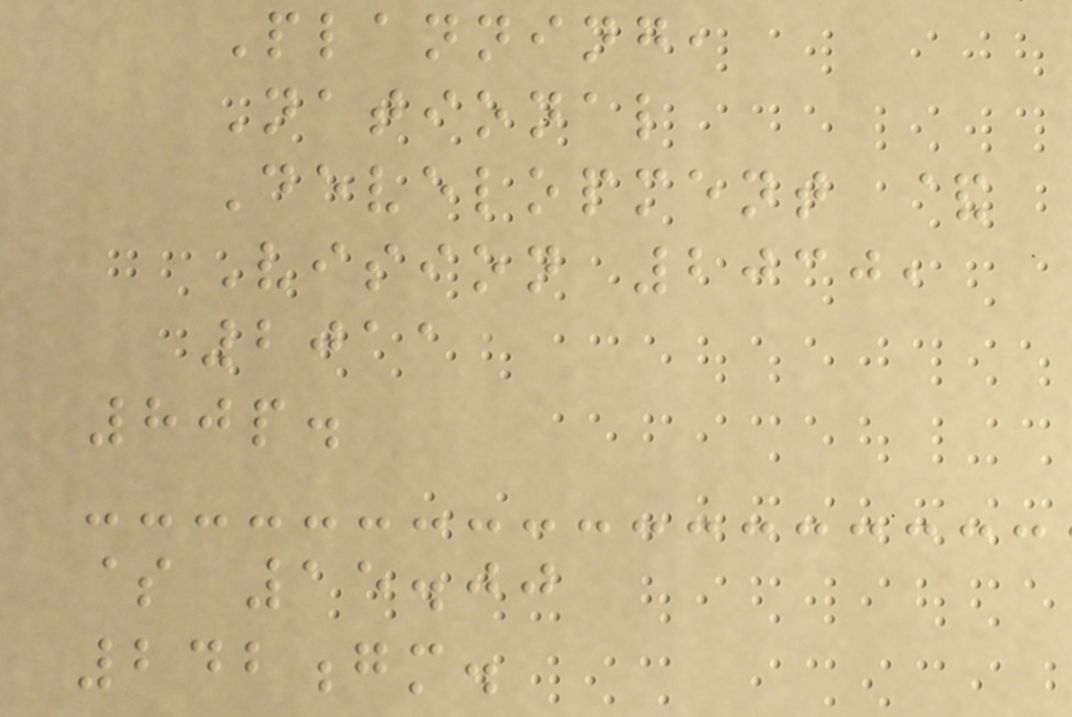Planning,
National
Development &
Vision 2030,
2011
80p.
$ 15.00
242gm.
